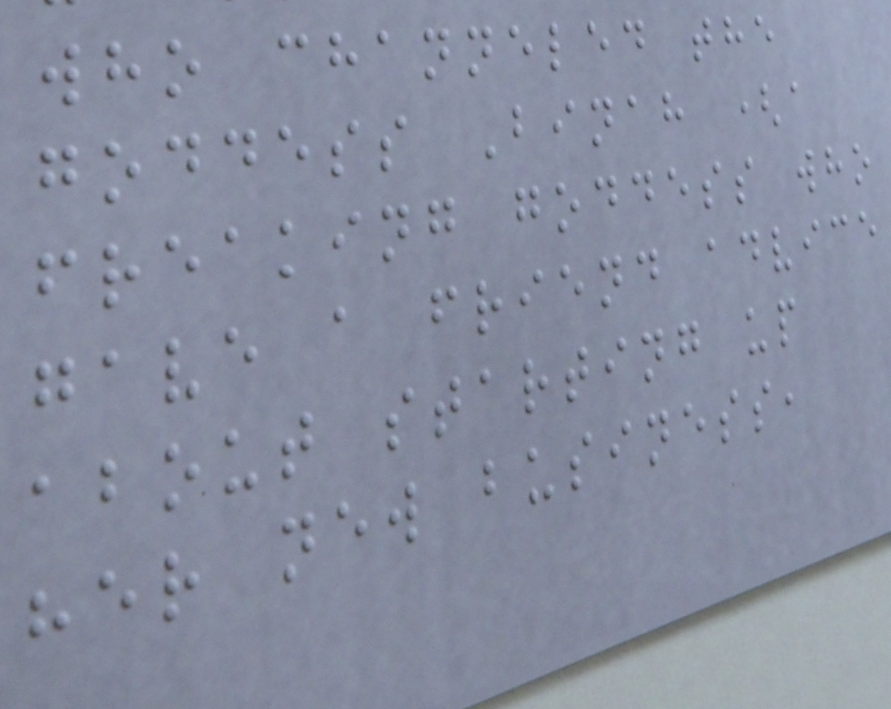who channeled the
goddess Binah (a
freaking goddess who
gave a friend advice
about starting up
her new business,
